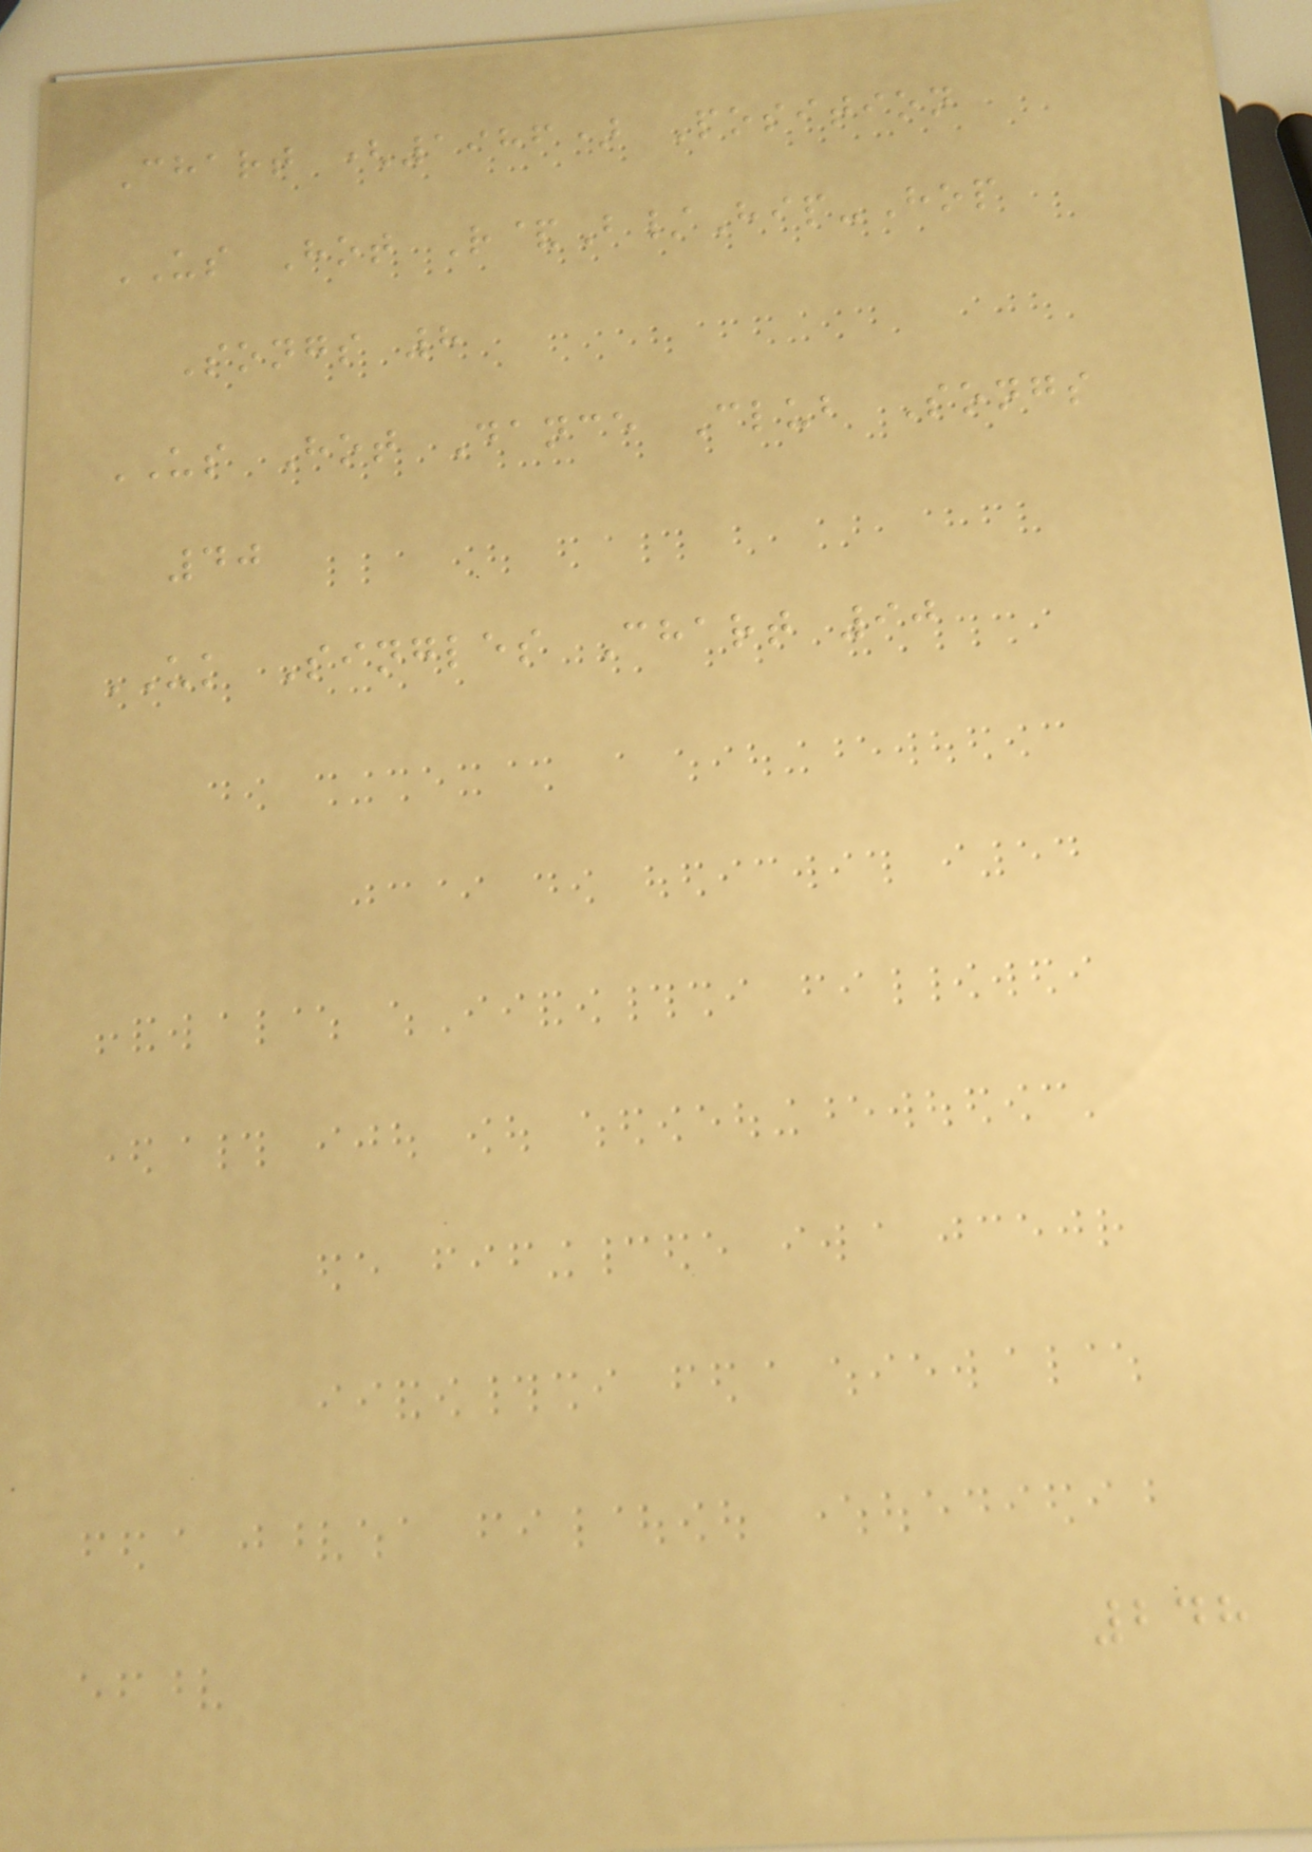Chart (1986) Position
US Hot R&B/Hip-Hop
Songs 8
US Hot Dance Club Songs
40
UK Singles Chart 90
248
